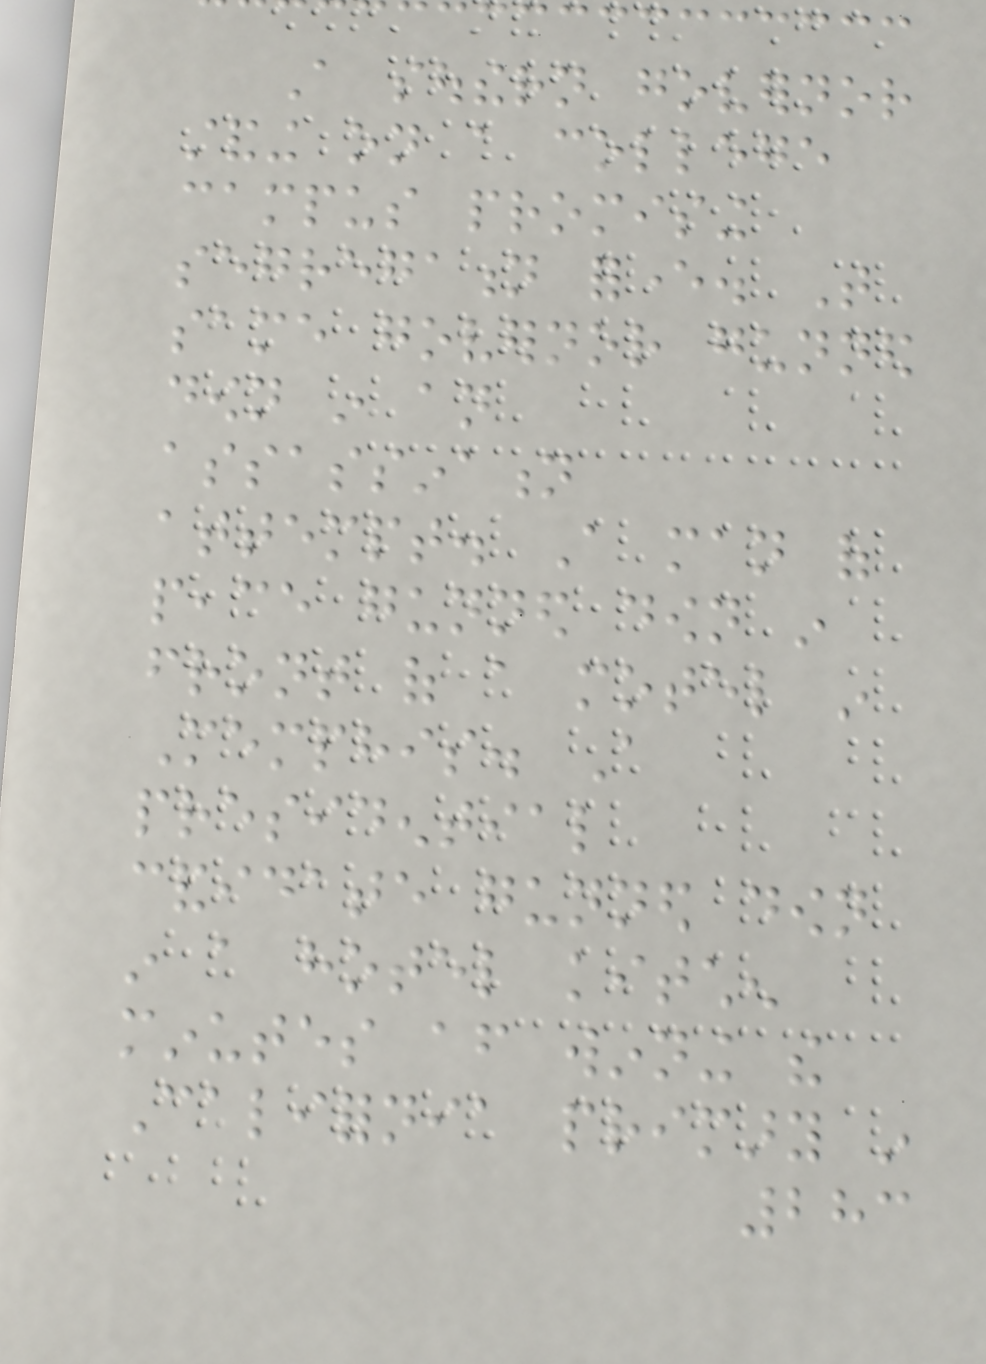A southern governor
standing on a college
campus promising
segregation forever. That
same governor gunned
down in an
assassination
attempt. A man of
peace gunned down in
front of a motel in
Memphis. A
presidential
candidate gunned down
in a hotel kitchen
minutes after winning the
California primary in
283
